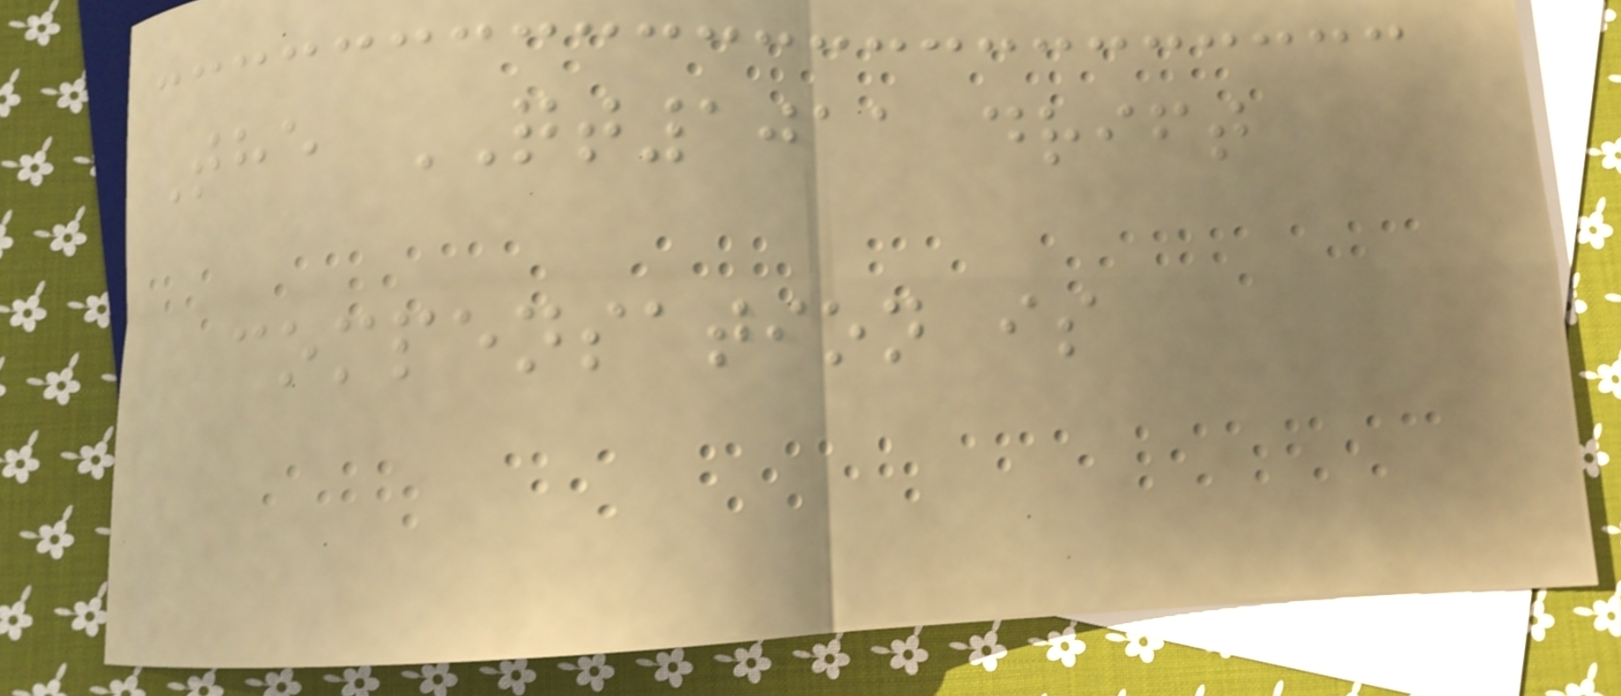The QT1011 drift
compensation is
